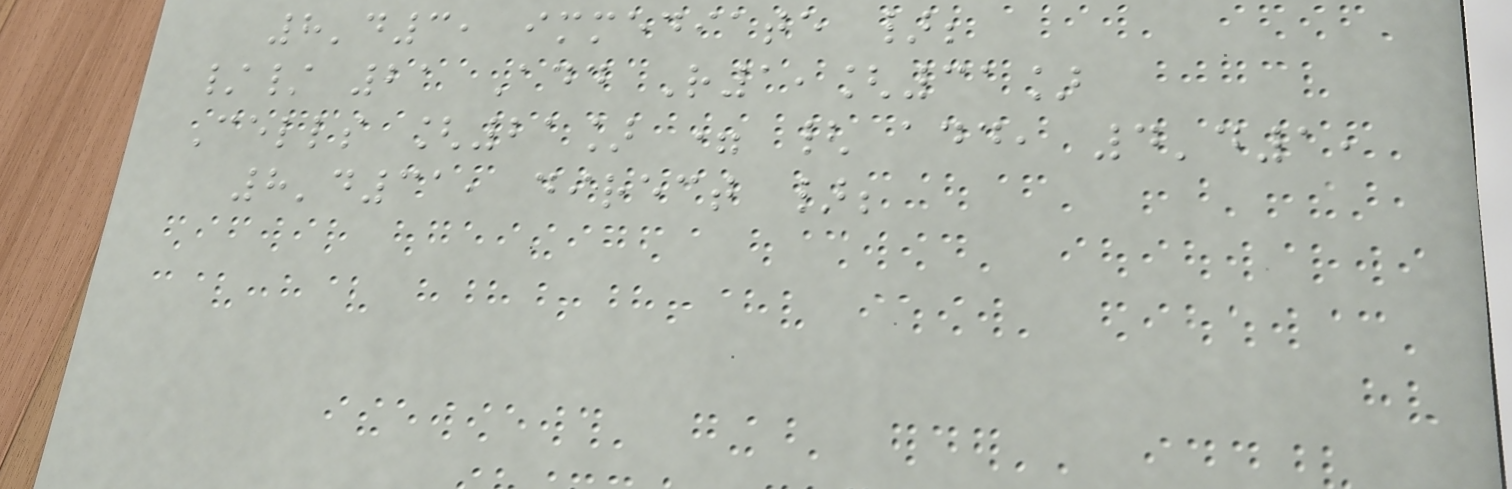8'd3, immediate };
// 21 Add R1,[31]
Cells [21] = { add, 4'd1,
8'd31, direct };
